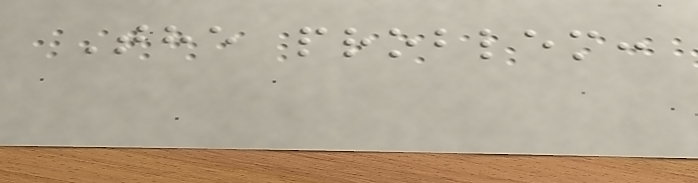The problem:
